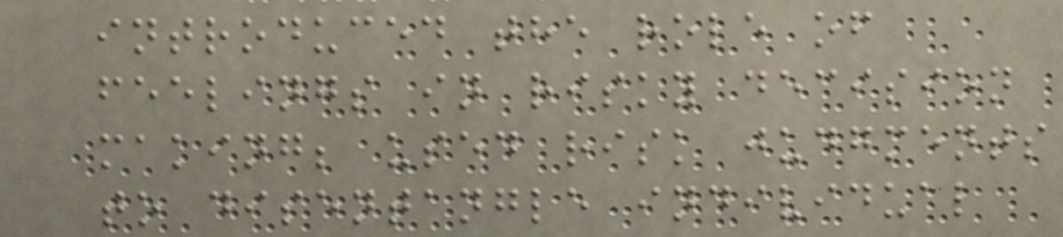introduced the role of
feelings in risky decision
making; used risk judgments
to disentangle individual
